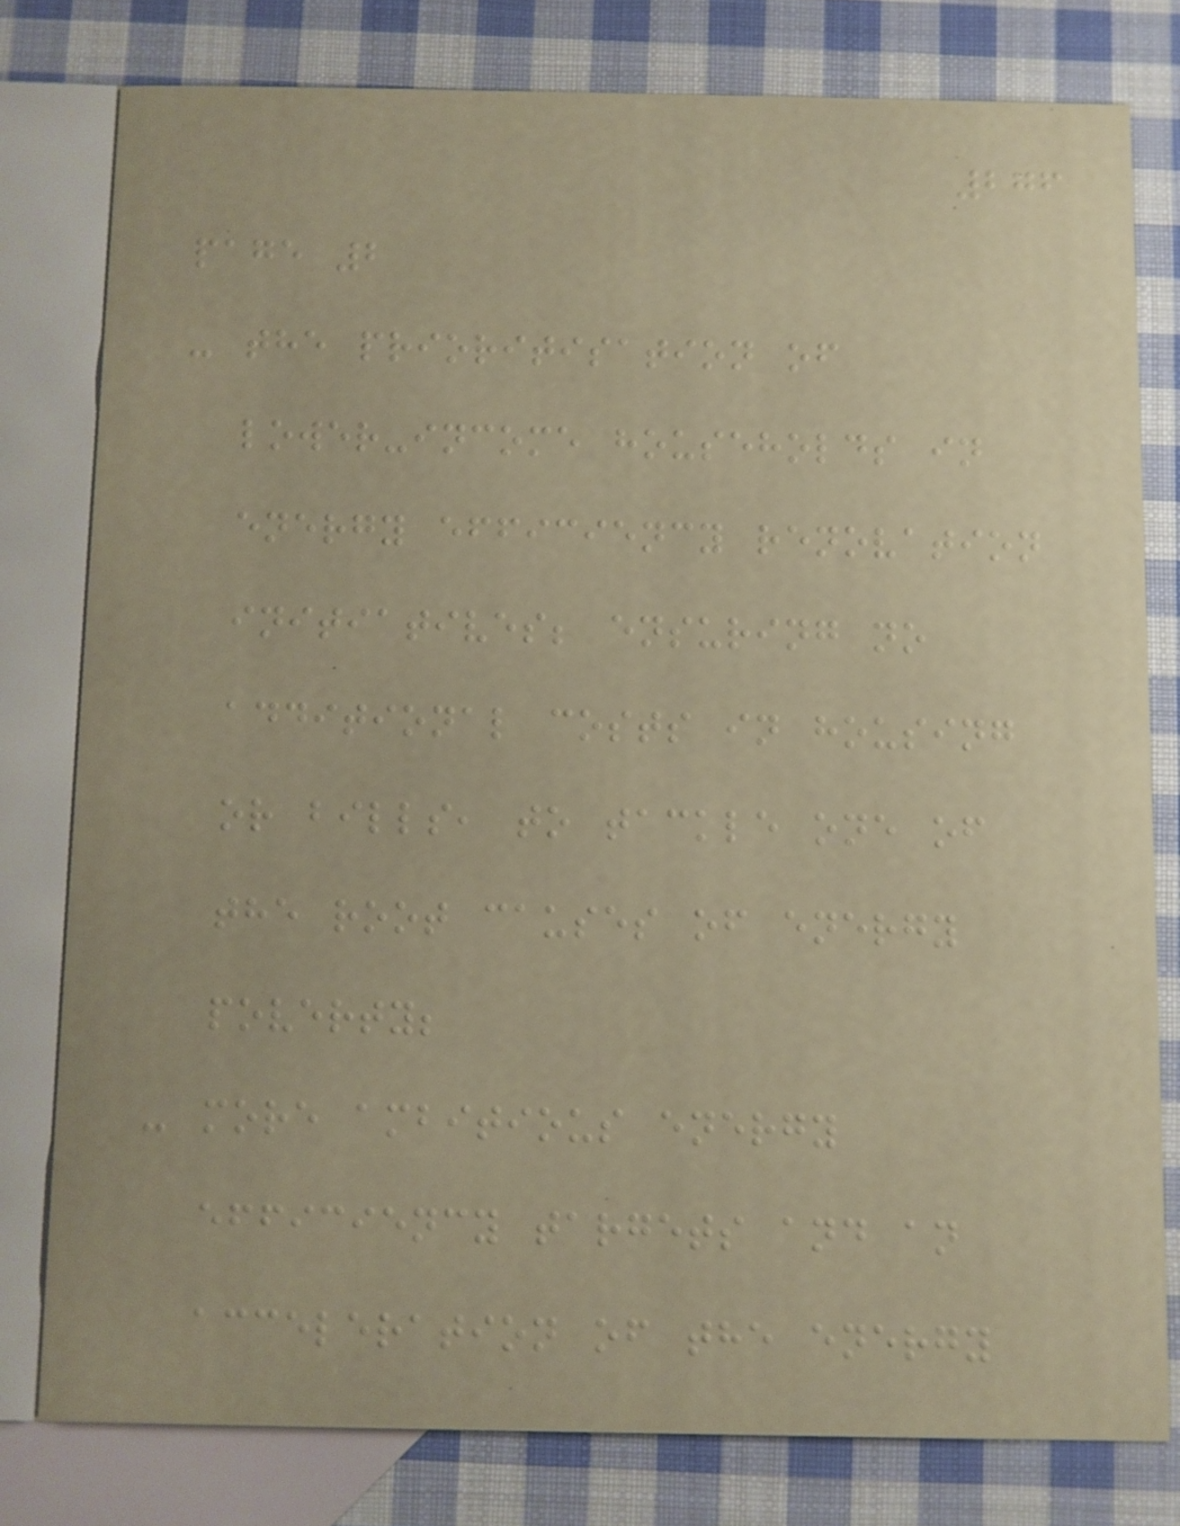276
page 2
- the prioritisation of
lower-income households in
energy efficiency renovation
initiatives; ensuring no
additional costs in housing
or bills, to tackle one of
the root causes of energy
poverty;
- more ambitious energy
efficiency targets and an
acceleration of the energy
